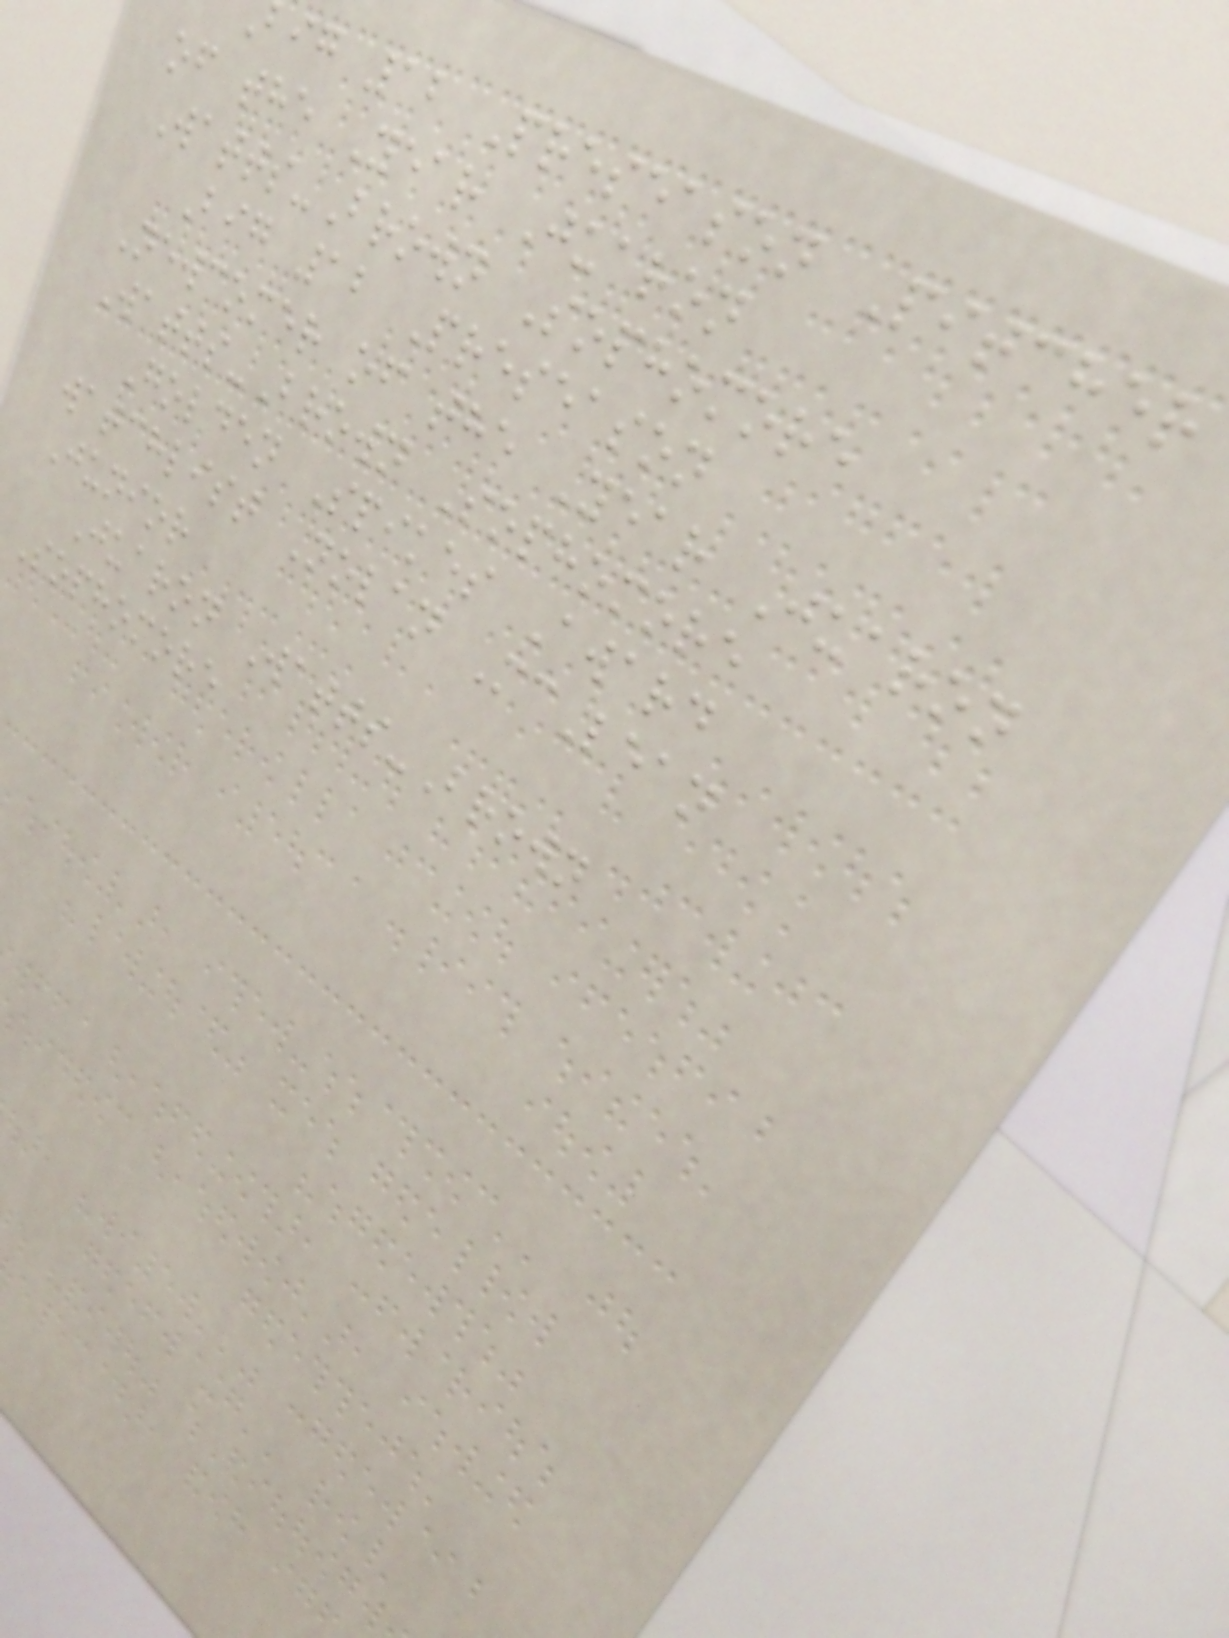big 12 Preseason Pitcher
of the Year Juaron
Watts-Brown Sophomore
Big 12 Preseason
Newcomer of the Year Juaron
Watts-Brown Sophomore
Golden Spikes Award
watchlist Nolan McLean
Junior
Juaron Watts-Brown
Sophomore
